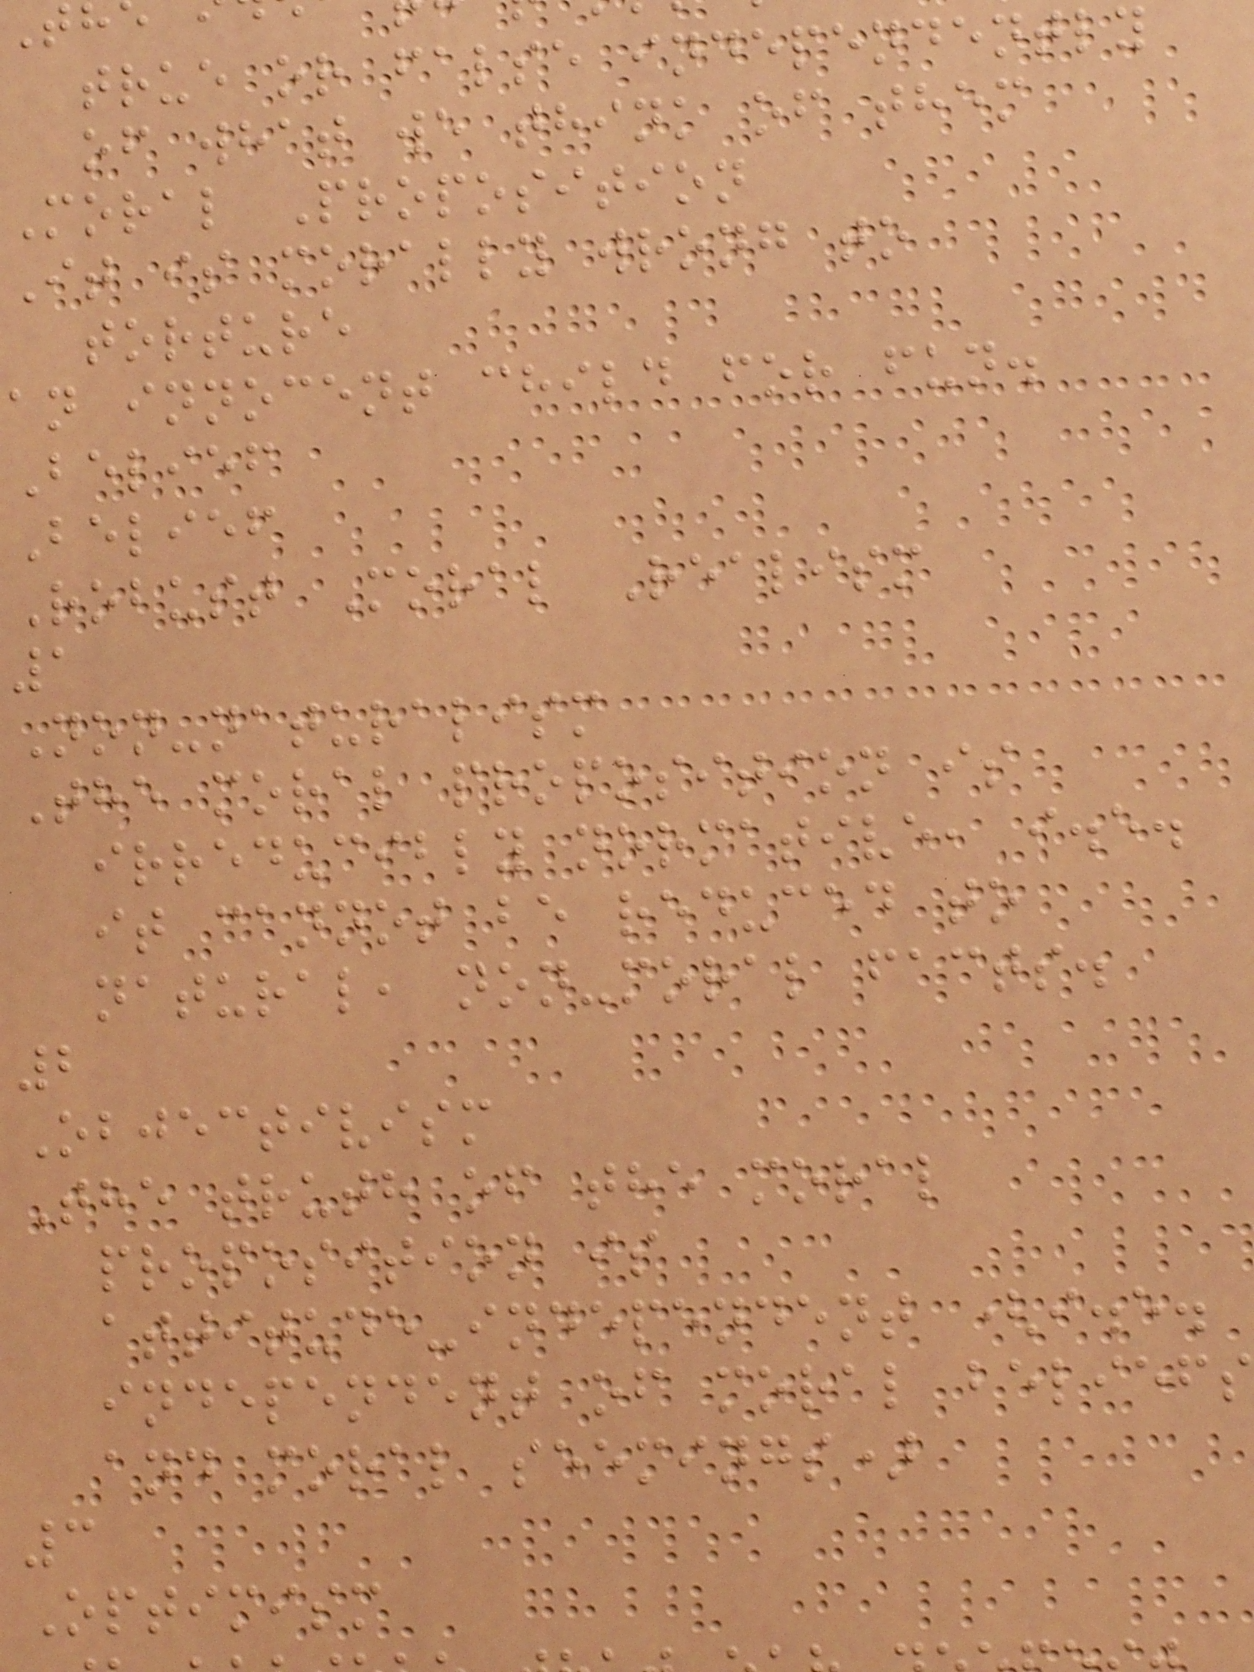true or false independently
of what we think of them
Moral Proposition
It is morally wrong to
torture
an innocent child for fun.
Belief
Belief
Robust Moral Realism
1
Non-naturalism
The moral proposition is
irreducibly normative, i.e.
it cannot be reduced to
natural, non-moral facts.
2
Objectivism
The truth of the moral
proposition is
attitude-independent (i.e.
independent of moral beliefs
and moral seemings)
3
Optimism
